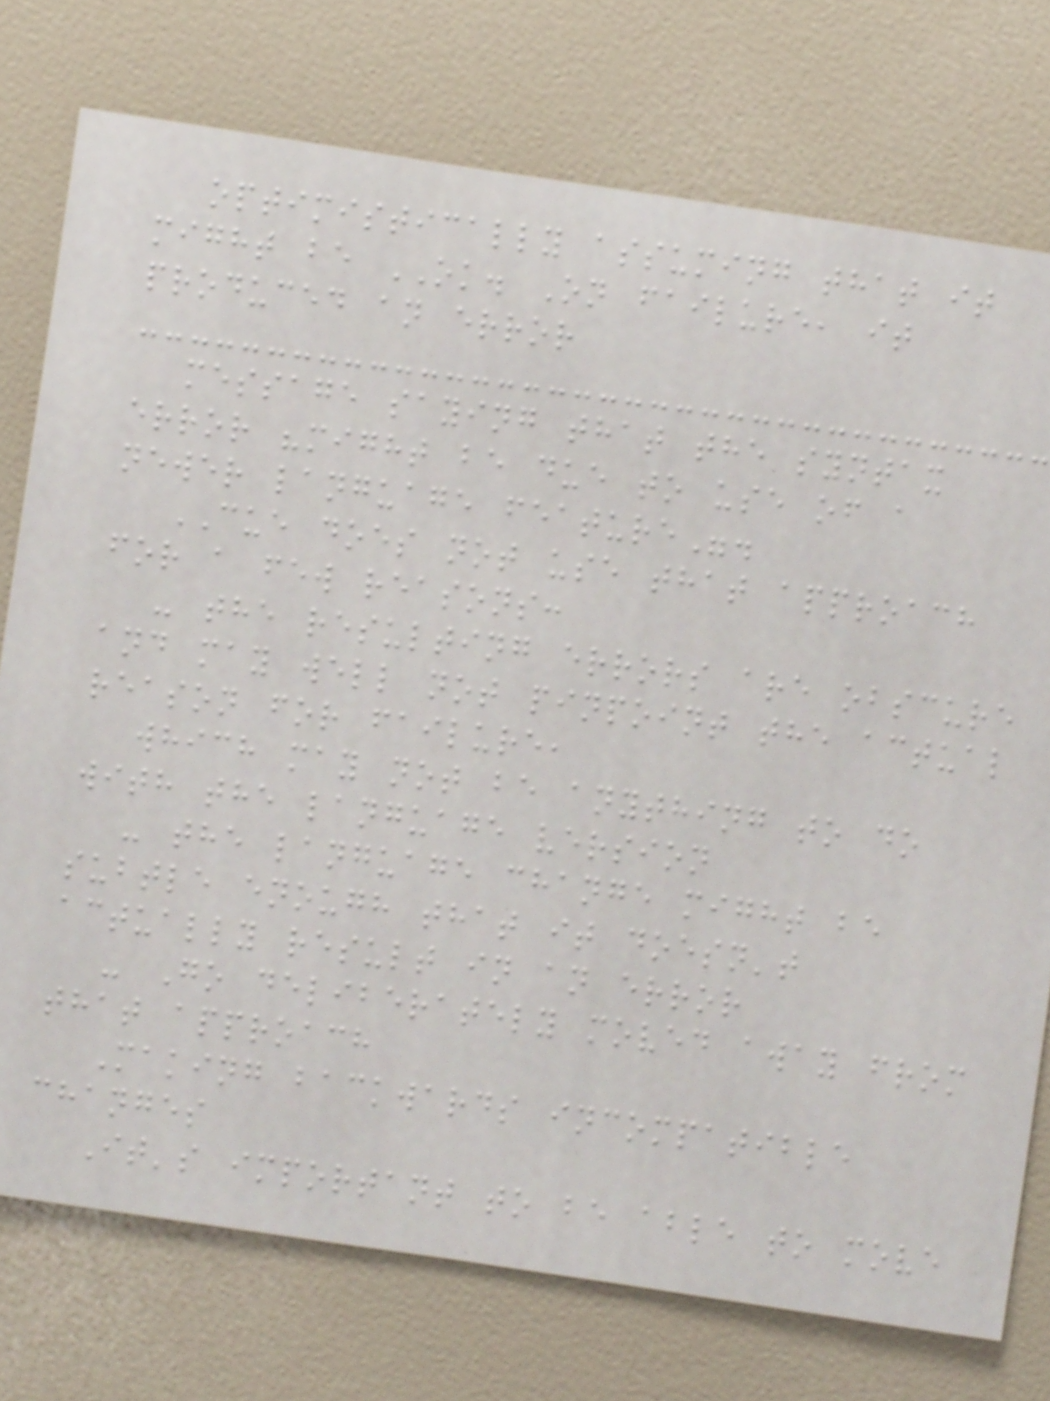optimistically assuming that it
might be OK. On failure, it
produced an error
message saying that the syntax
error "might be due to use of a
newer language feature".
CUE does not use that approach
for a few reasons:
- the resulting errors are obscure
and may well not pinpoint the actual
reason for failure,
which may not be anything to do
with the language version
- the language change might be
subtle enough that it doesn't
actually result in an error
- Go deliberately moved away from
that approach
Making backwards incompatible
changes
It's important to be able to move
